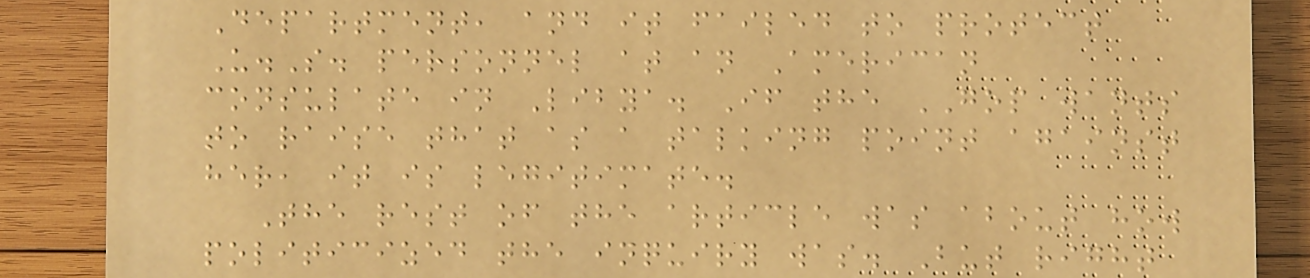Department, and it failed to protect
U.S. personnel at an American
consulate in Libya. If the GOP wants
to raise that as a talking point against
her, it is legitimate.
The rest of the article was about how
politicized the inquiry was. But right
